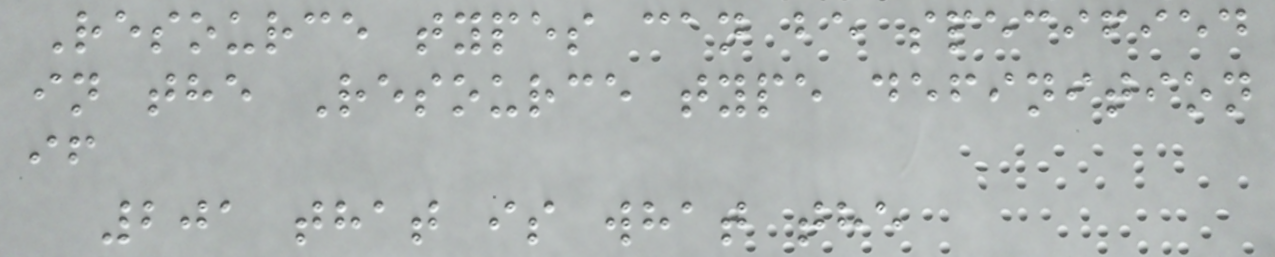Resource types can be specified
in the Resource type definition
if
201 that is what the
